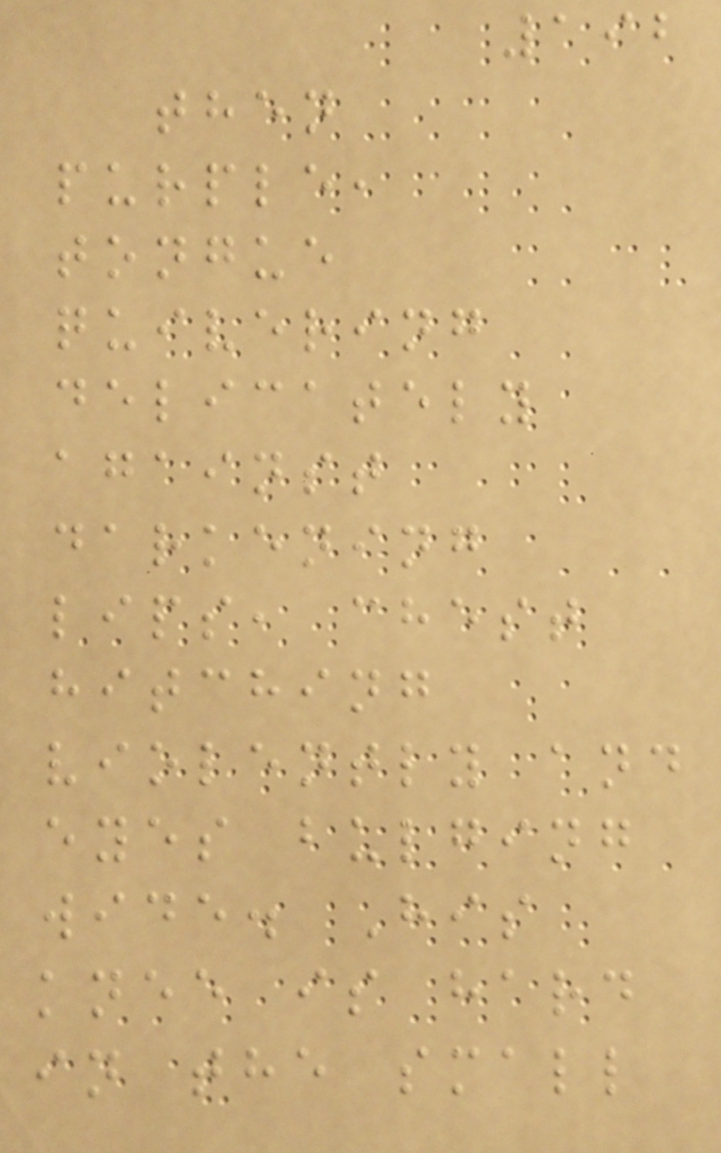192
then
purple,
tongue
quivering
delicately
against
darkening
lips, chest
hitching
violently and
eyes bulging
wide. His
knee is hard
in the small
